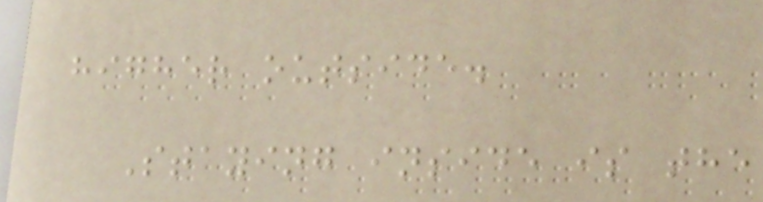higher outside.
Staying inside is the
